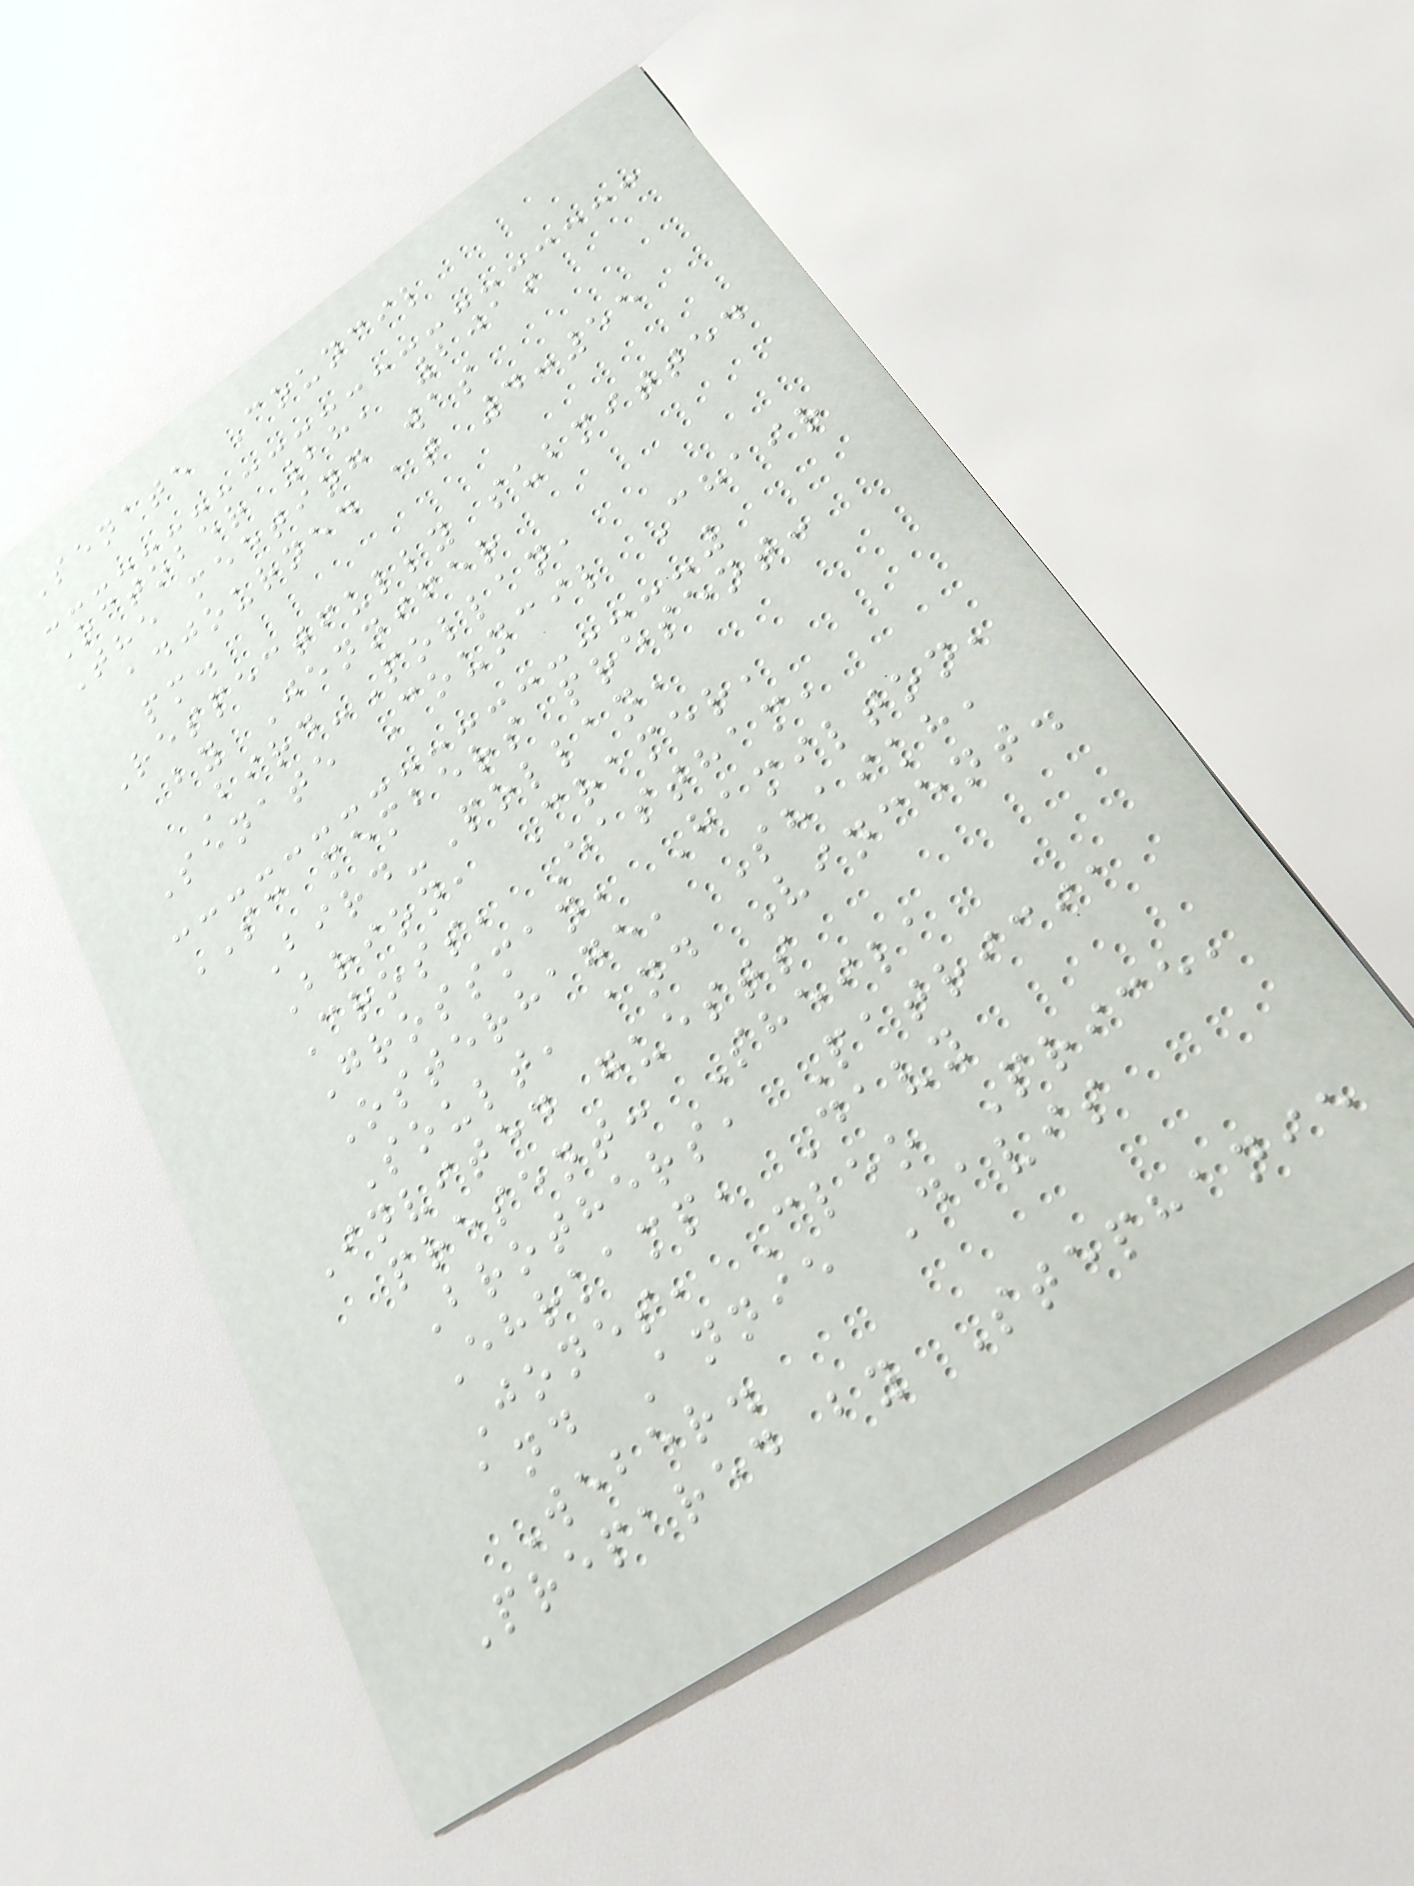Senate Council
October 28, 2019
The meeting was
adjourned at 4:55
pm.
Respectfully submitted
by Jennifer
Bird-Pollan,
Senate Council Chair
SC members present:
Bird-Pollan,
Brion, Cramer,
Cross, Eastham,
Grossman, Hamilton,
Osterhage, Shaikh,
Soult, and Vincent.
Invited guests
present: Sheila
Brothers, Patricia
Ehrkamp, Davy
Jones, Cleo Price,
and Annie Davis
Weber.
Prepared by Stephanie
